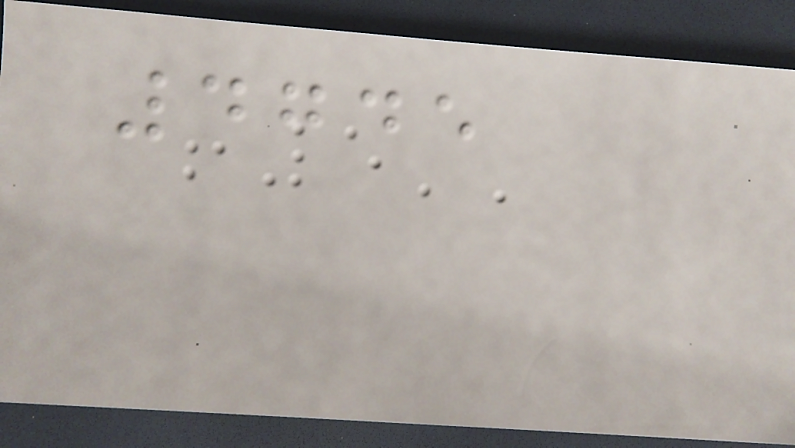4745
